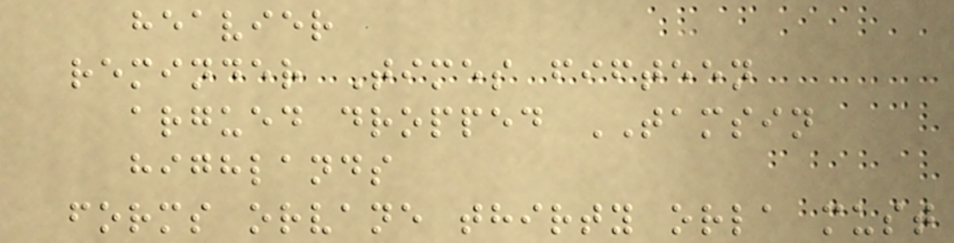heavier
reminder Times fifteen
argued dropped TAMSIN
highlands
forms orvane thirty orla must
